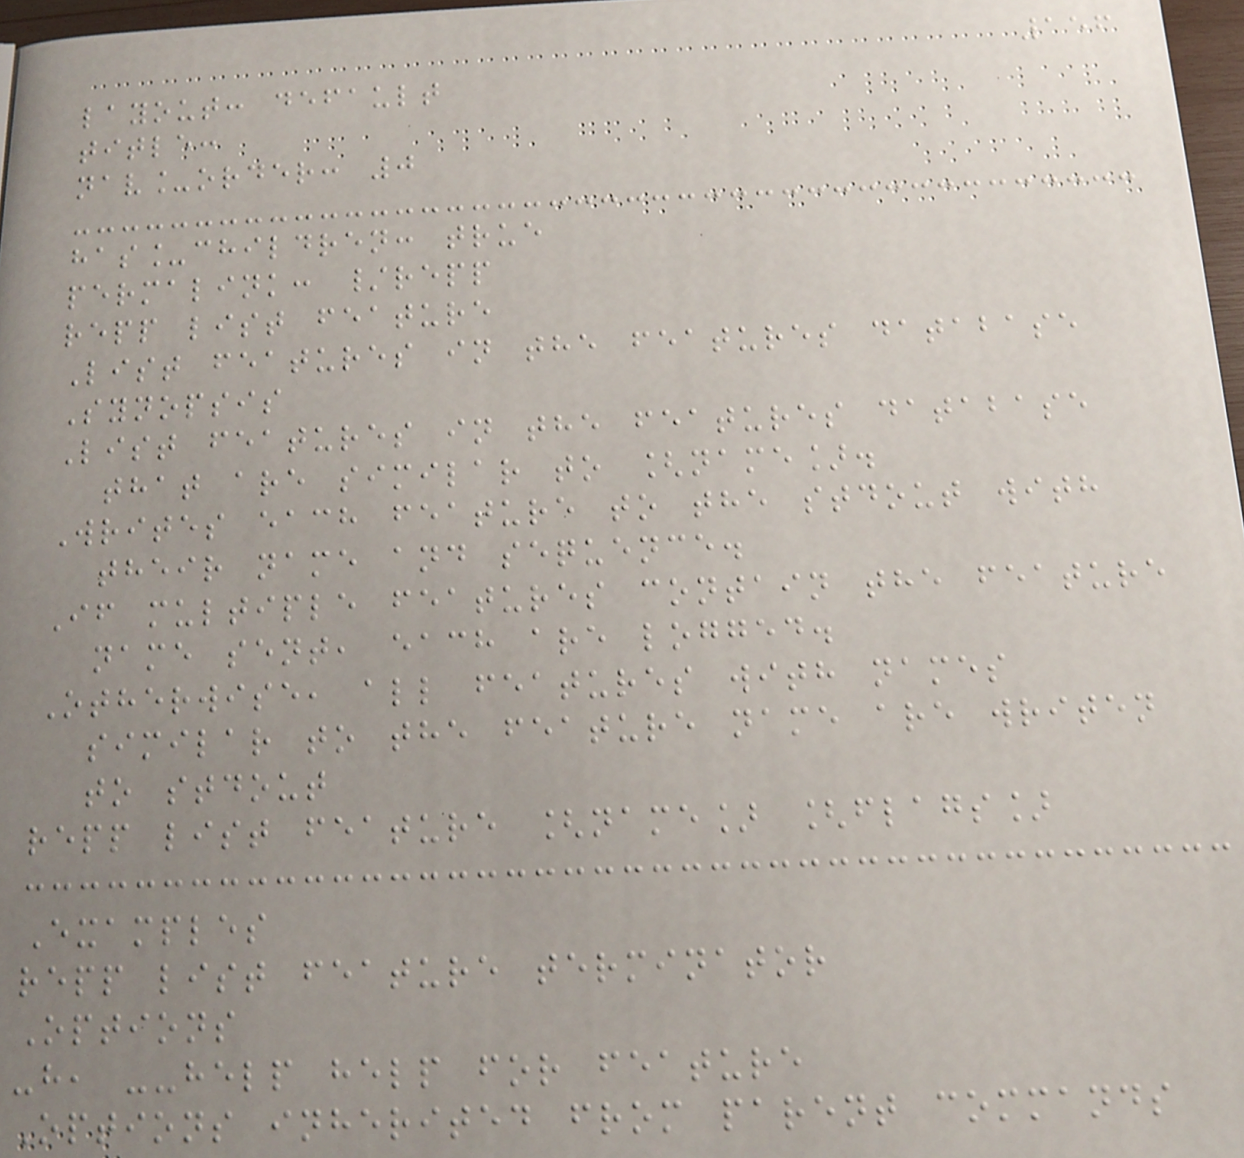156
layout: default
title:
nav_order: 0
has_children: true
permalink: /repp
repp list feature
List features in the features database
Synopsis
List features in the features database
that are similar to [name].
Writes each feature to the stdout with
their name and sequence.
If multiple features contain the feature
name sent, each are logged.
Otherwise, all features with names
similar to the feature name are writen
to stdout
repp list feature [name] [flags]
Examples
repp list feature terminator
Options
-h, --help help for feature
Options inherited from parent commands
